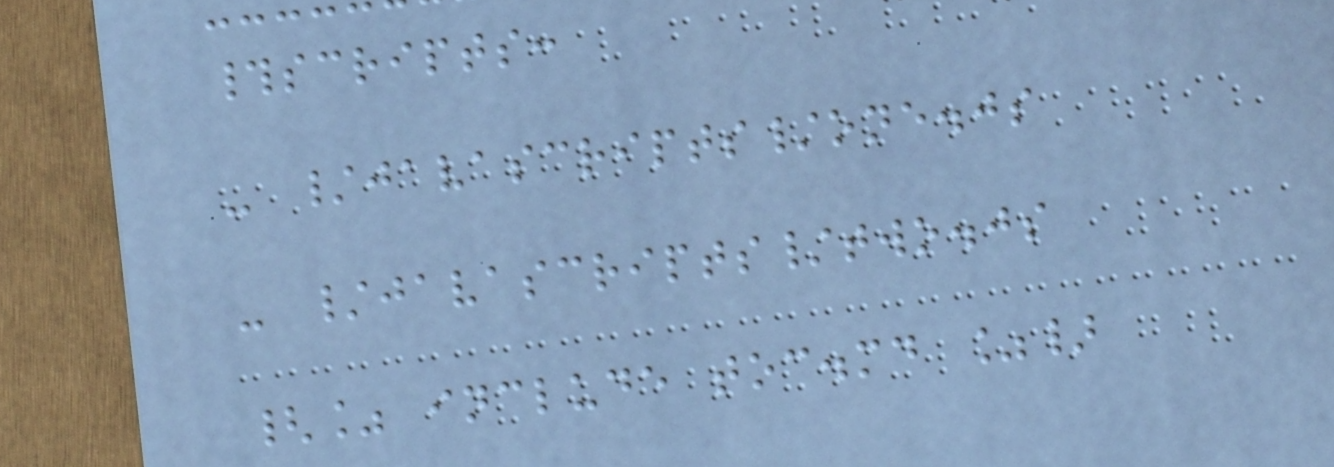#scripts:
- /javascripts/one.js
- /javascripts/two.js
{% include toc.md %}
